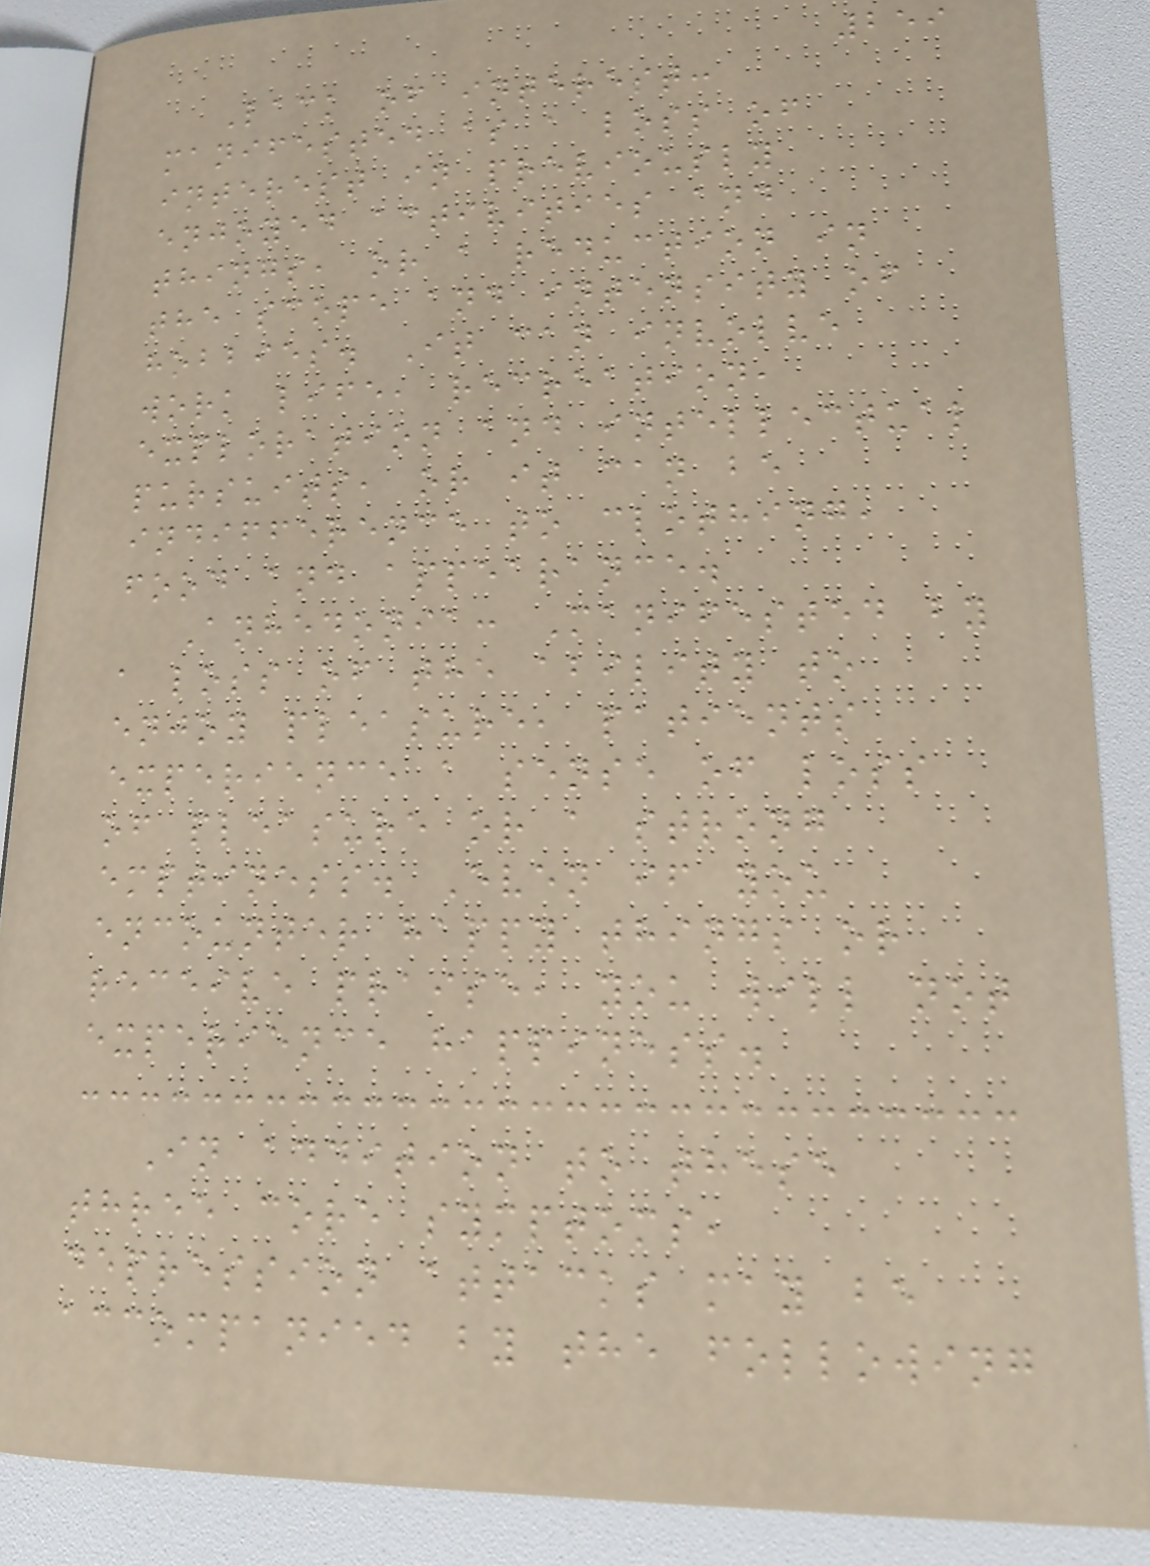259
Lack of interest:
manifested as a loss of
interest in previously
enjoyed activities and
things, or a reduction in
the scope and intensity of
hobbies. It can involve
work life, recreation,
exploration and intellectual
pursuits, or it can be
indifference to clothing,
food and appearance.
Anhedonia: Manifested by
a loss of the ability to
enjoy pleasure, patients
experience a sense of loss
of pleasure or a strong
emptiness. Even if you
encounter happy things or
receive praise, you will not
experience happiness.
In addition to these
three core symptoms,
depression attacks may be
accompanied by the following
